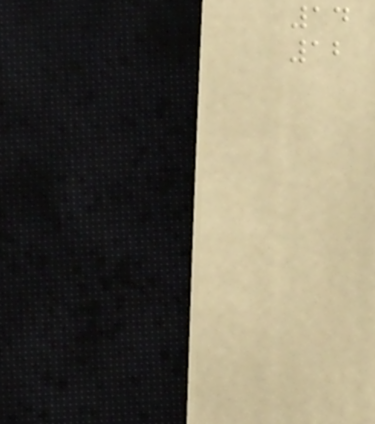14
12
